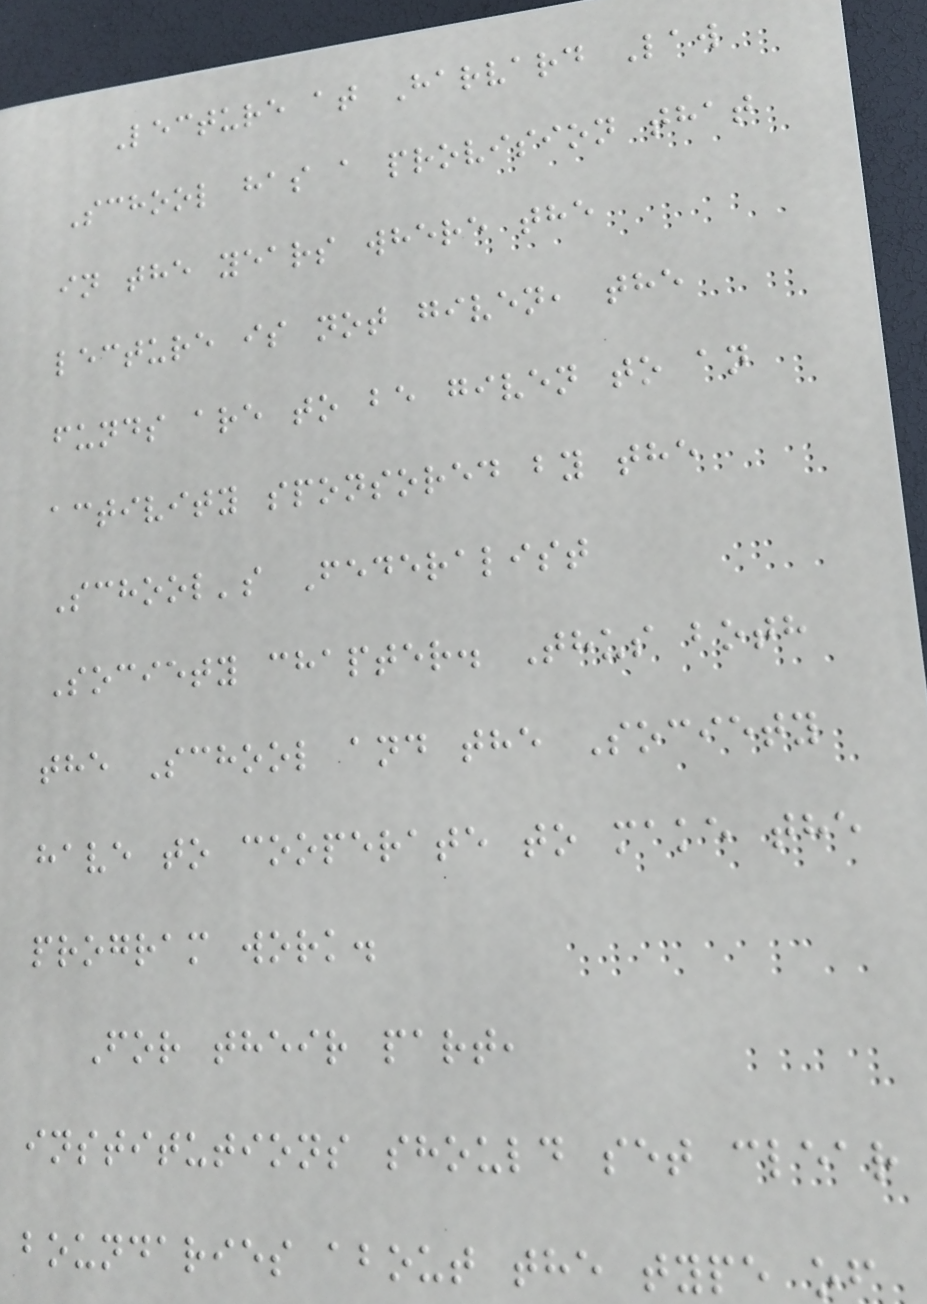Lecture at Harvard Law
School has a provision that
in the years where the
lecture is not given, the
funds are to be given to an
activity sponsored by the
School's Federalist
Society chapter. Thus both
the School and the Society
have to cooperate to make the
program work.
For their part,
institutions should set clear
boundaries about the type of
